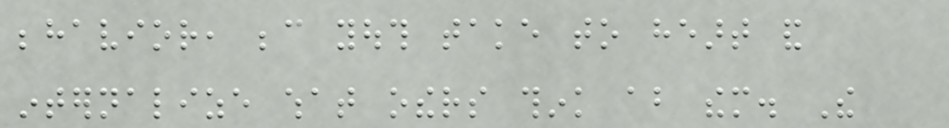behavior, because youth take to heart and
internalize what others think about them. The
